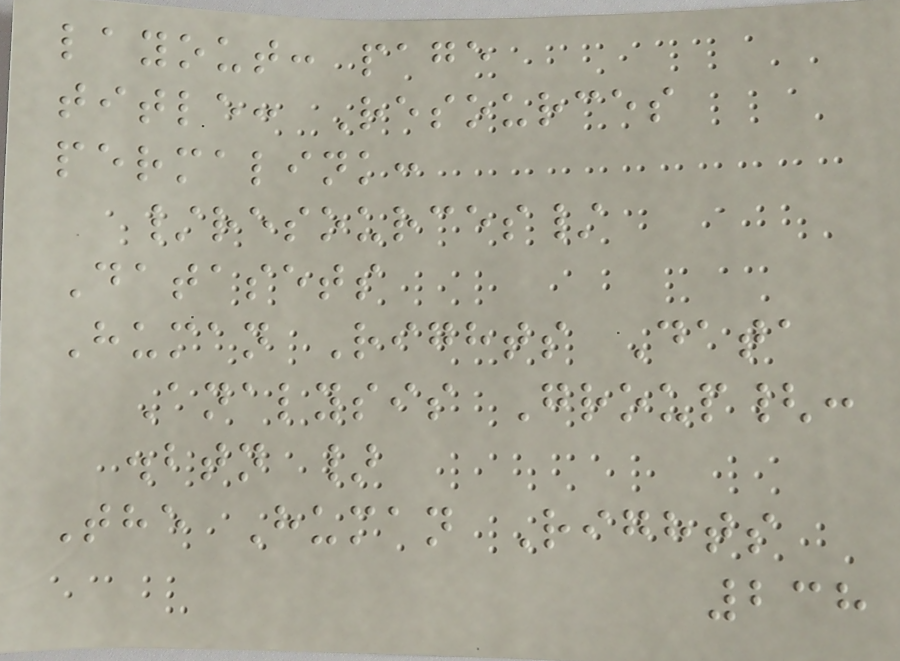layout: page
title: Resources
permalink:
/resources/
Datasets
Human Rights Data
Analysis Group{:
.btn }
The Human Rights
238
